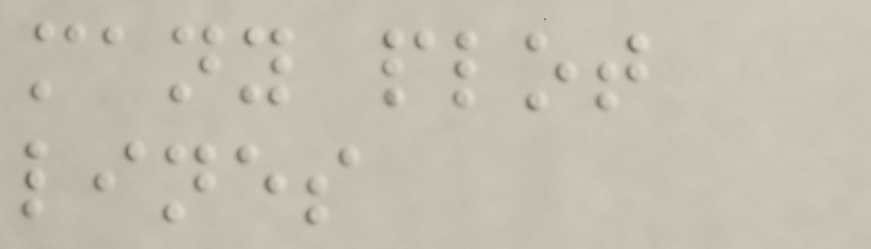many plot
lines
